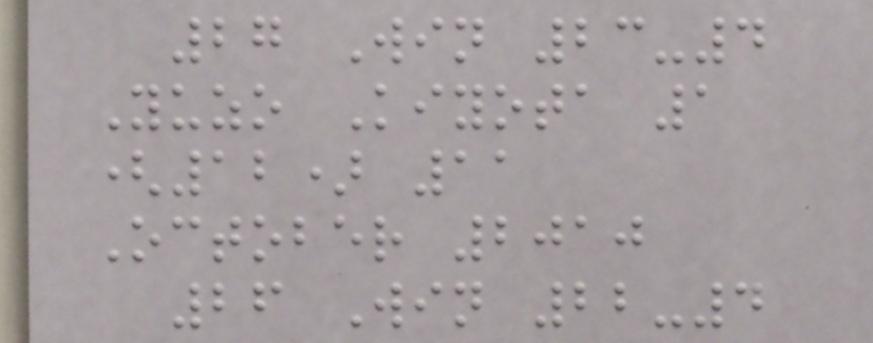27 Win 23-4
Yuzo Kiyota 1
(12) 11
October 2010
26 Win 22-4
